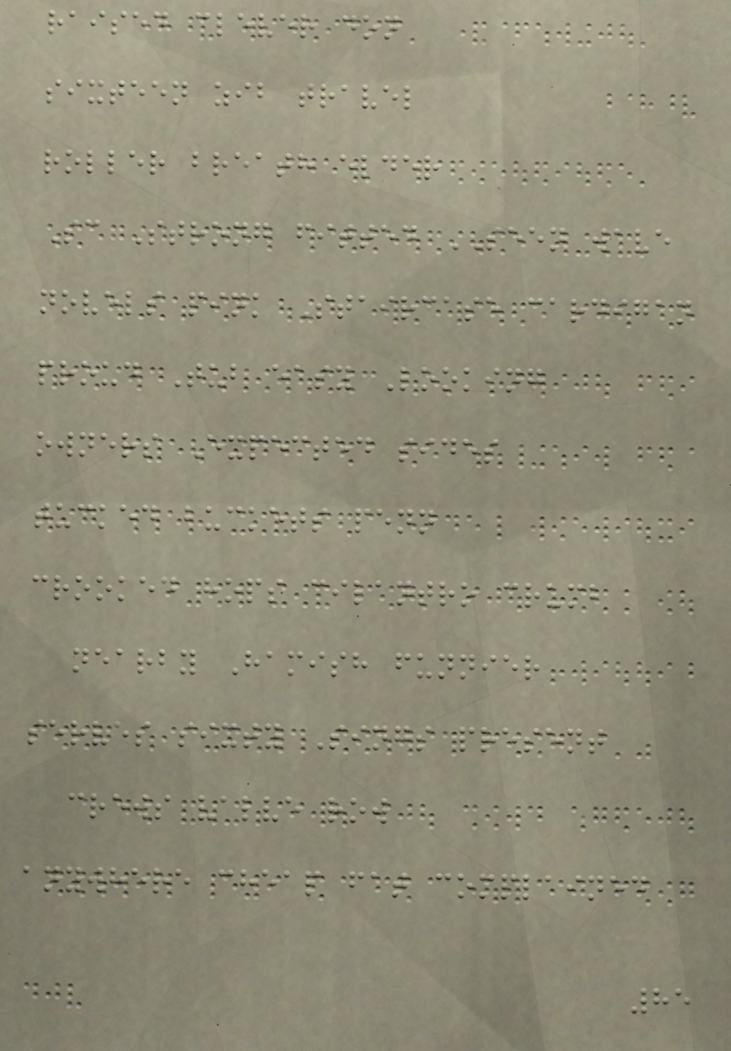raised clever don
sixteen zib travel
roller breath elder
Sc Strong fitted SEEN wave
novels pink Staircase cardigan
proud Tub easy Looking
owners Expected sides
tucked buckets penn
crooked hops cilantro crumb
nearby Hamish funnier
serves sixty Sings present
crews valve row
anywhere cheap fat complained
85
